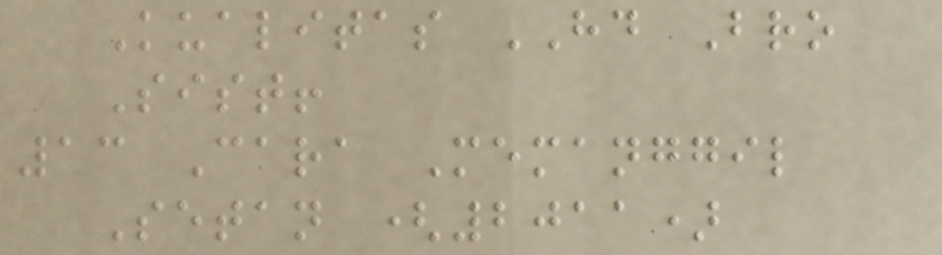Kualitas HD Bro
Sist!
13 Cara Memanggil
Setan (2011)
